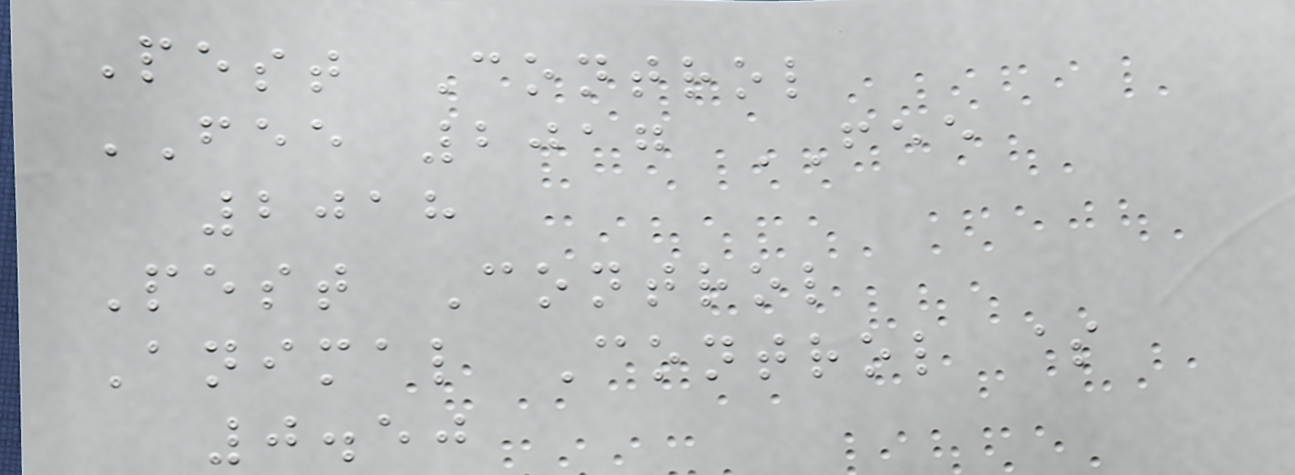Pest Control
FEE 2017 FEE
2018
Pest Control
Animal Control $
0.50
